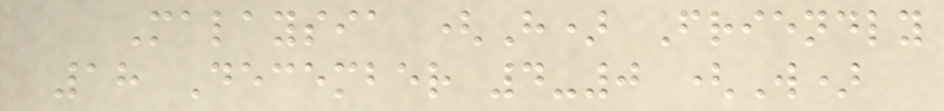Malaysia (H) Friendly
18 December 4-0 (W)
